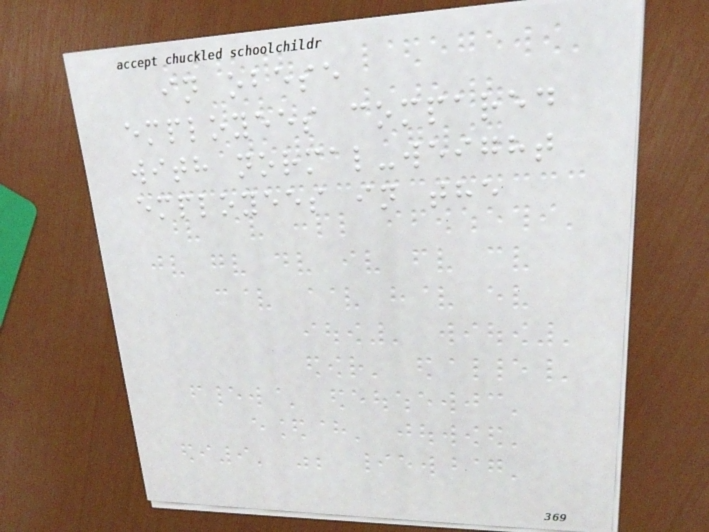in obese
employees compared
with normal-weight
employees in the
